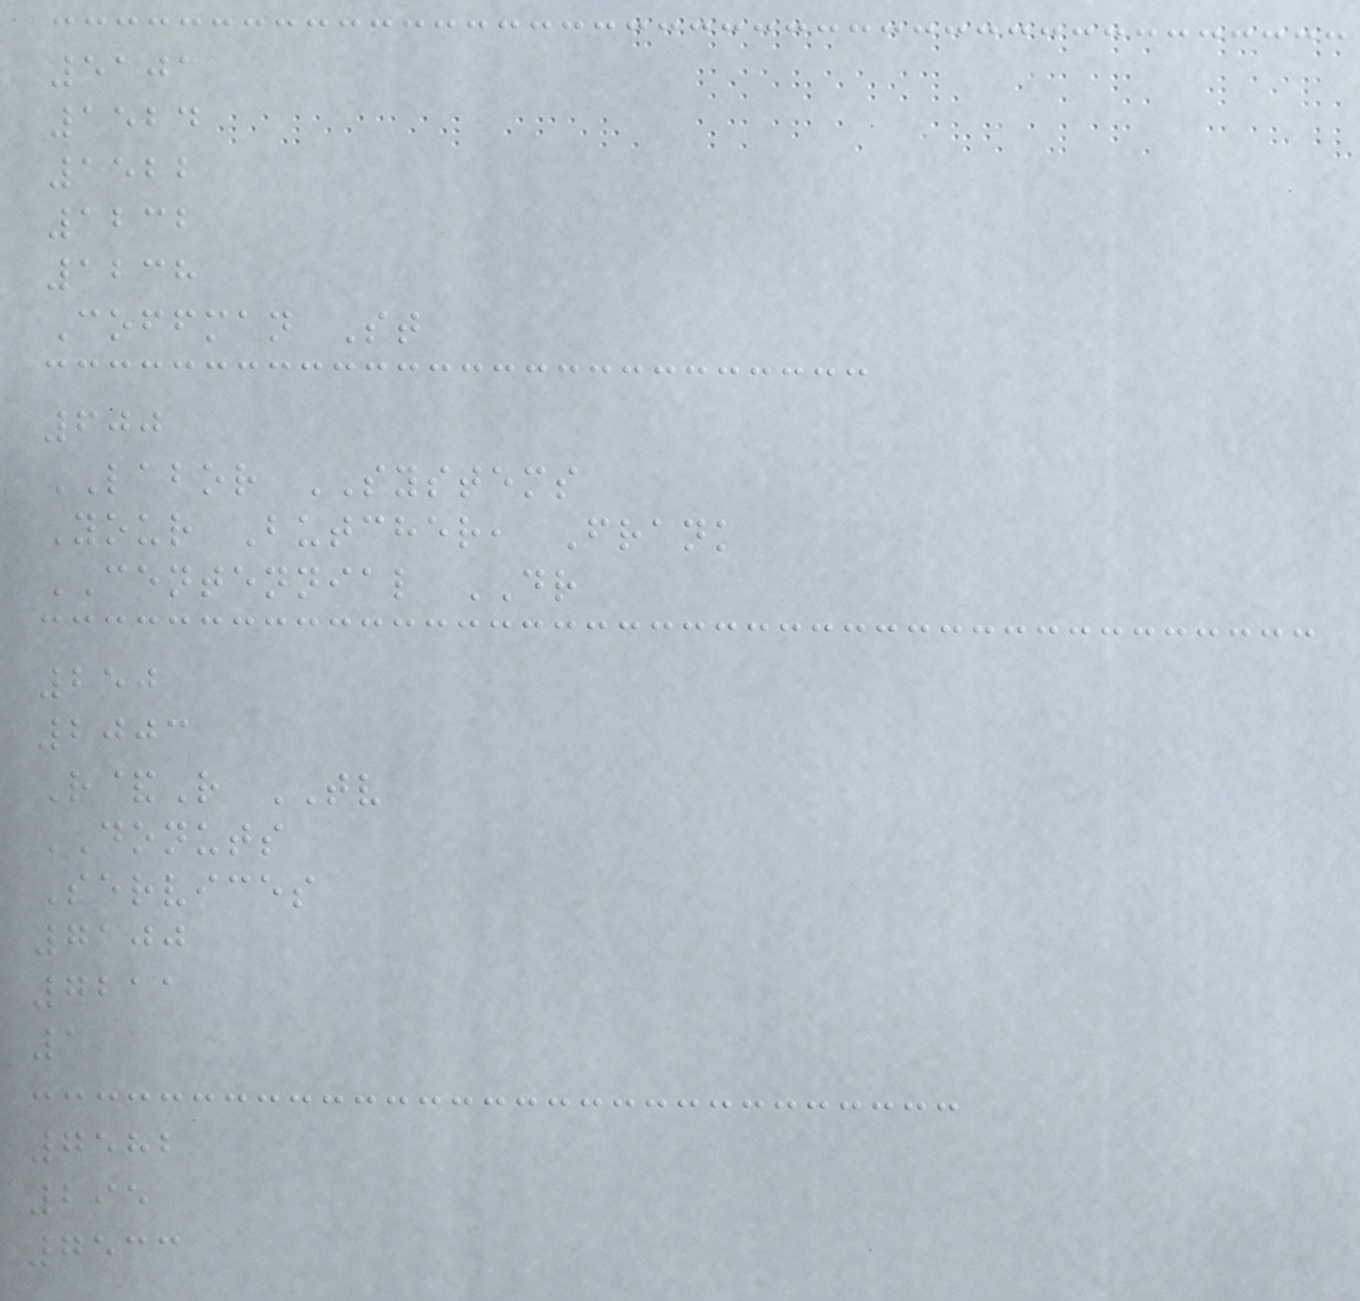5101
1524
1522
1232
1238
Coffman St
600
LABOR SYSTEMS
Your Butcher, Frank
CENTENNIAL DR
250
2003
R&R TV
DONUTS
Services
7100
7211
1
7582
295
7533
